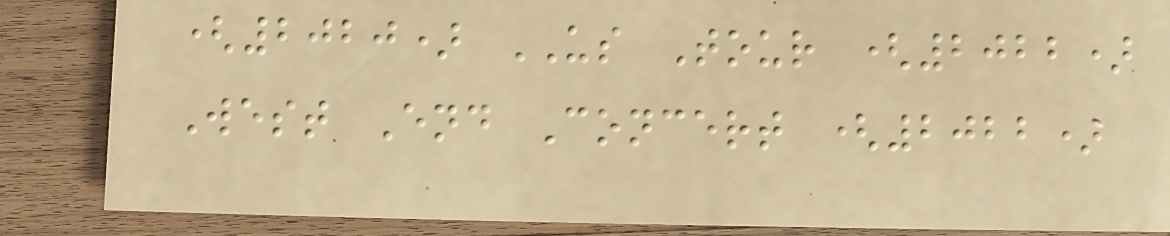(2020) US Tour (2022)
West End Concert (2022)
